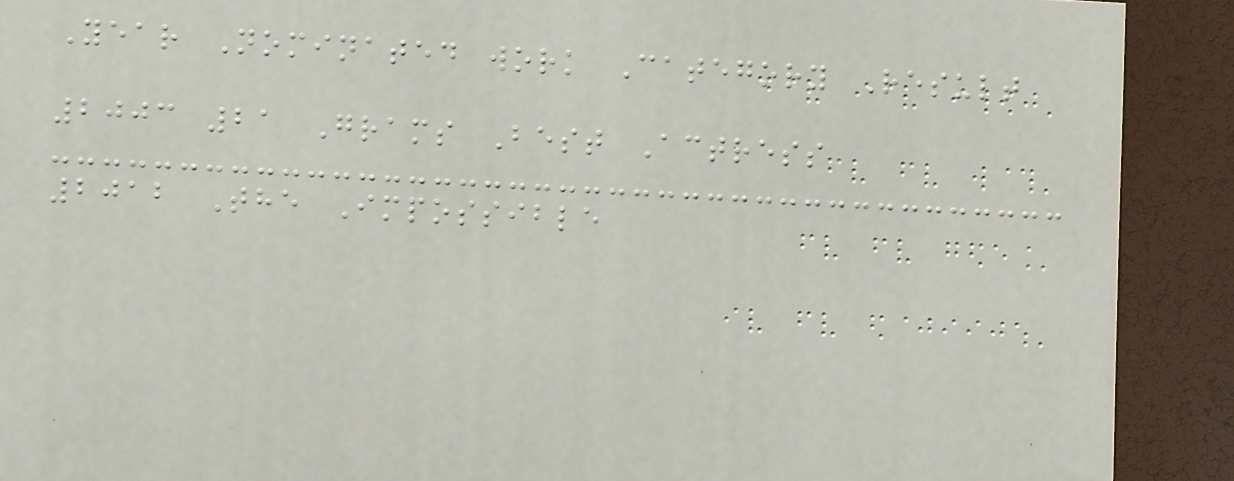Year Nominated work Category Result
2003 21 Grams Best Actress
2012 The Impossible
